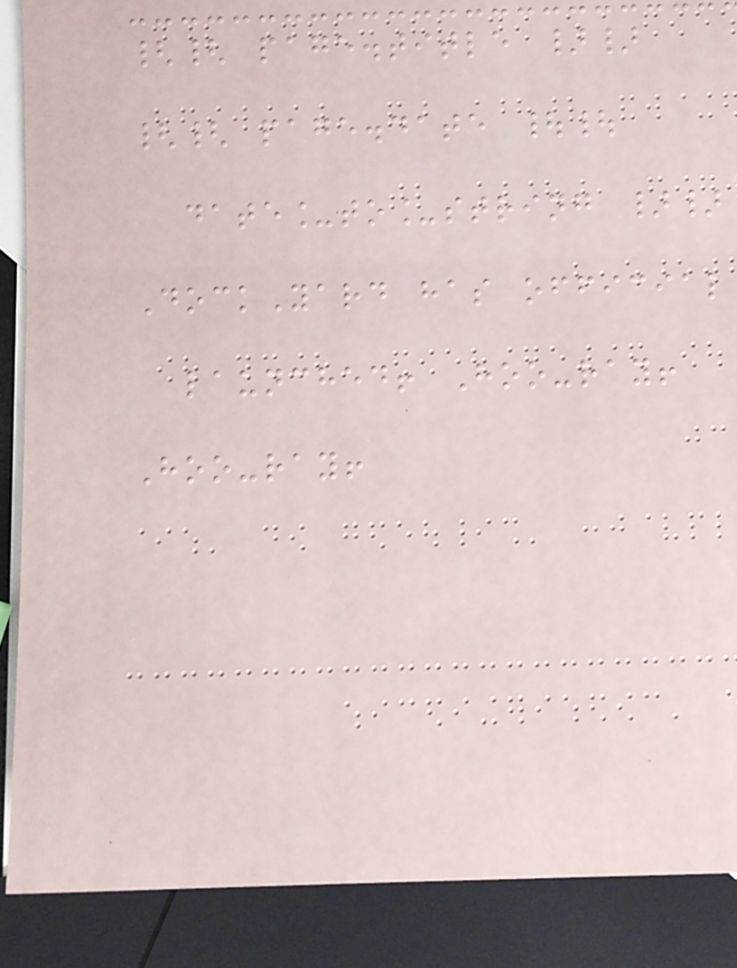{{ page.title }}
{{ page.date ||
date_to_string }}
DockYard has official
launched! Hoo-ray!
Hoo-ray!
